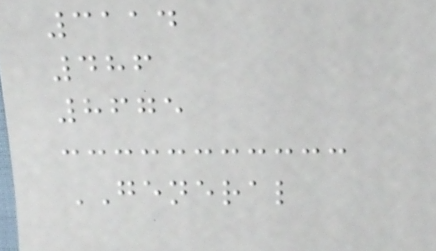3114
486
8675
GENERAL
